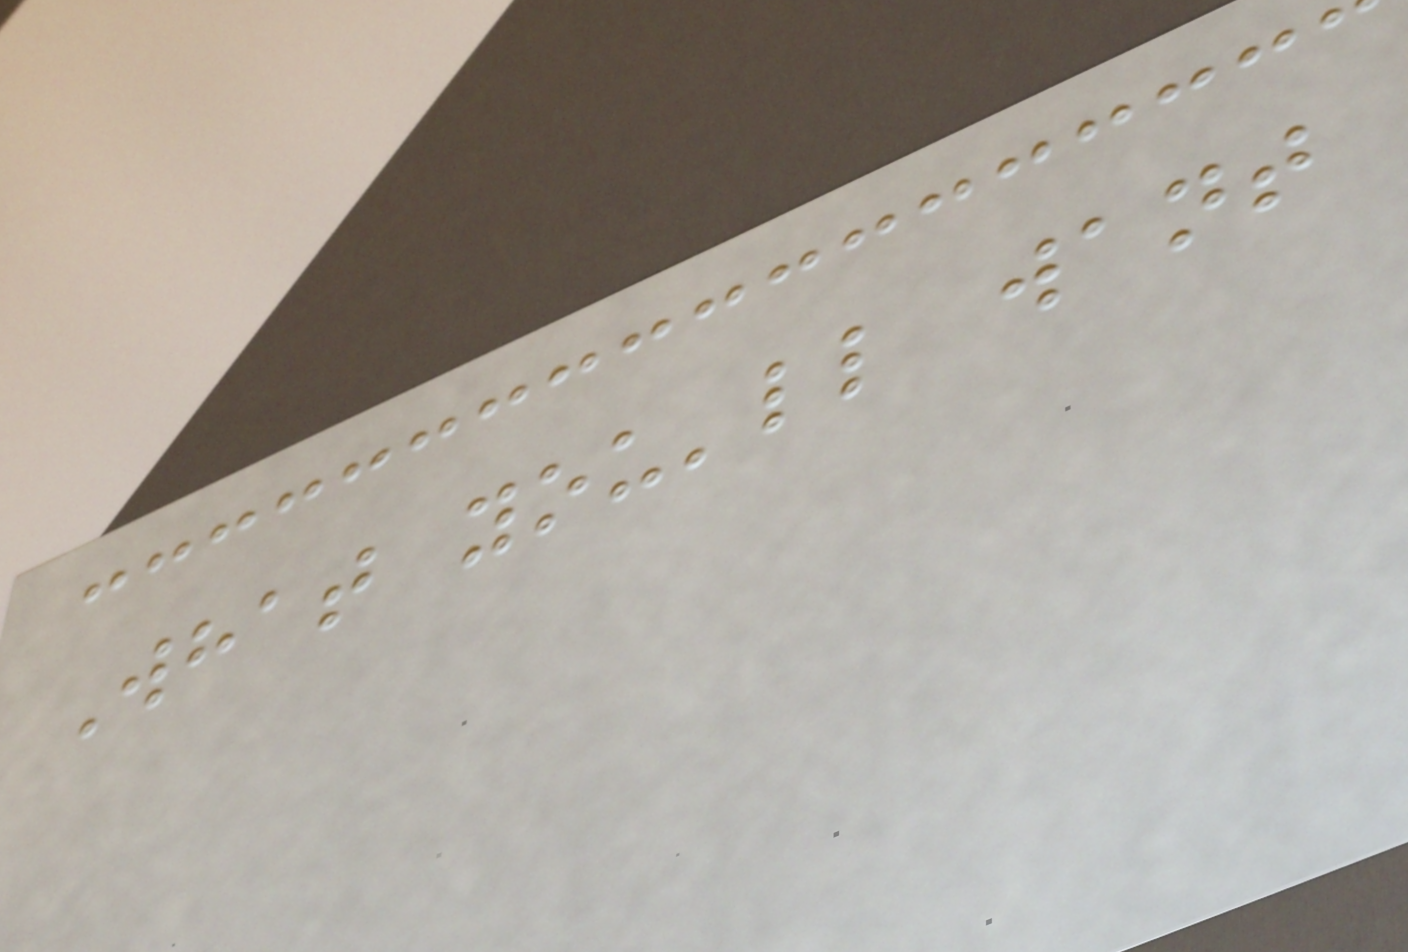What you'll want
